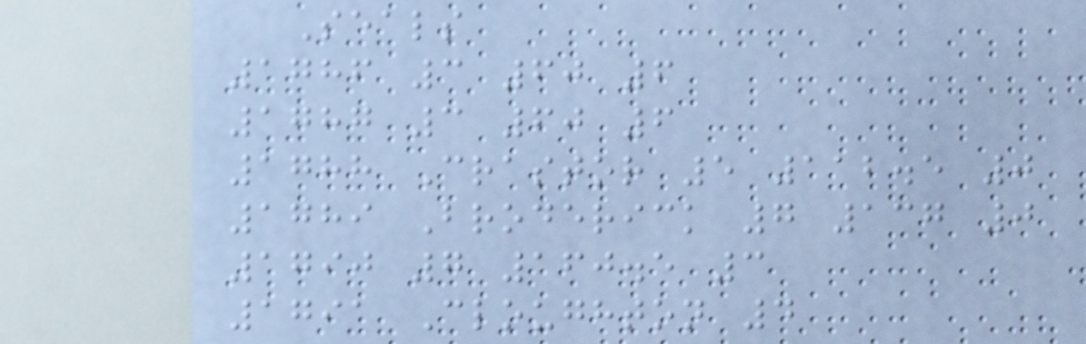Seals
1786 3 60 6
1787 3 60 6
1788 Crastor 5 112.5 0
1789 Broderick 7 137 0
1790 7 160.5 3
1791 Cloughton 4
